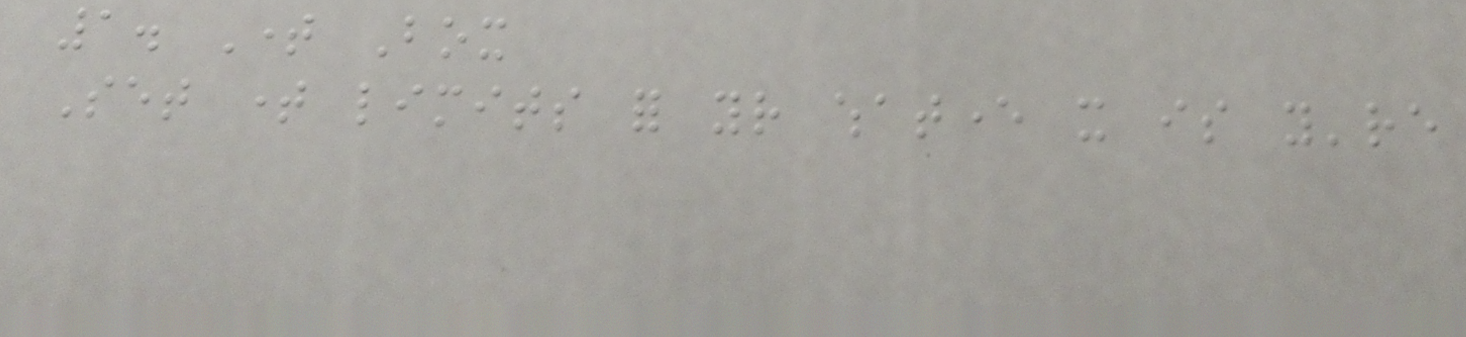1. Time Box
Set time limits for your whatever it is you're
